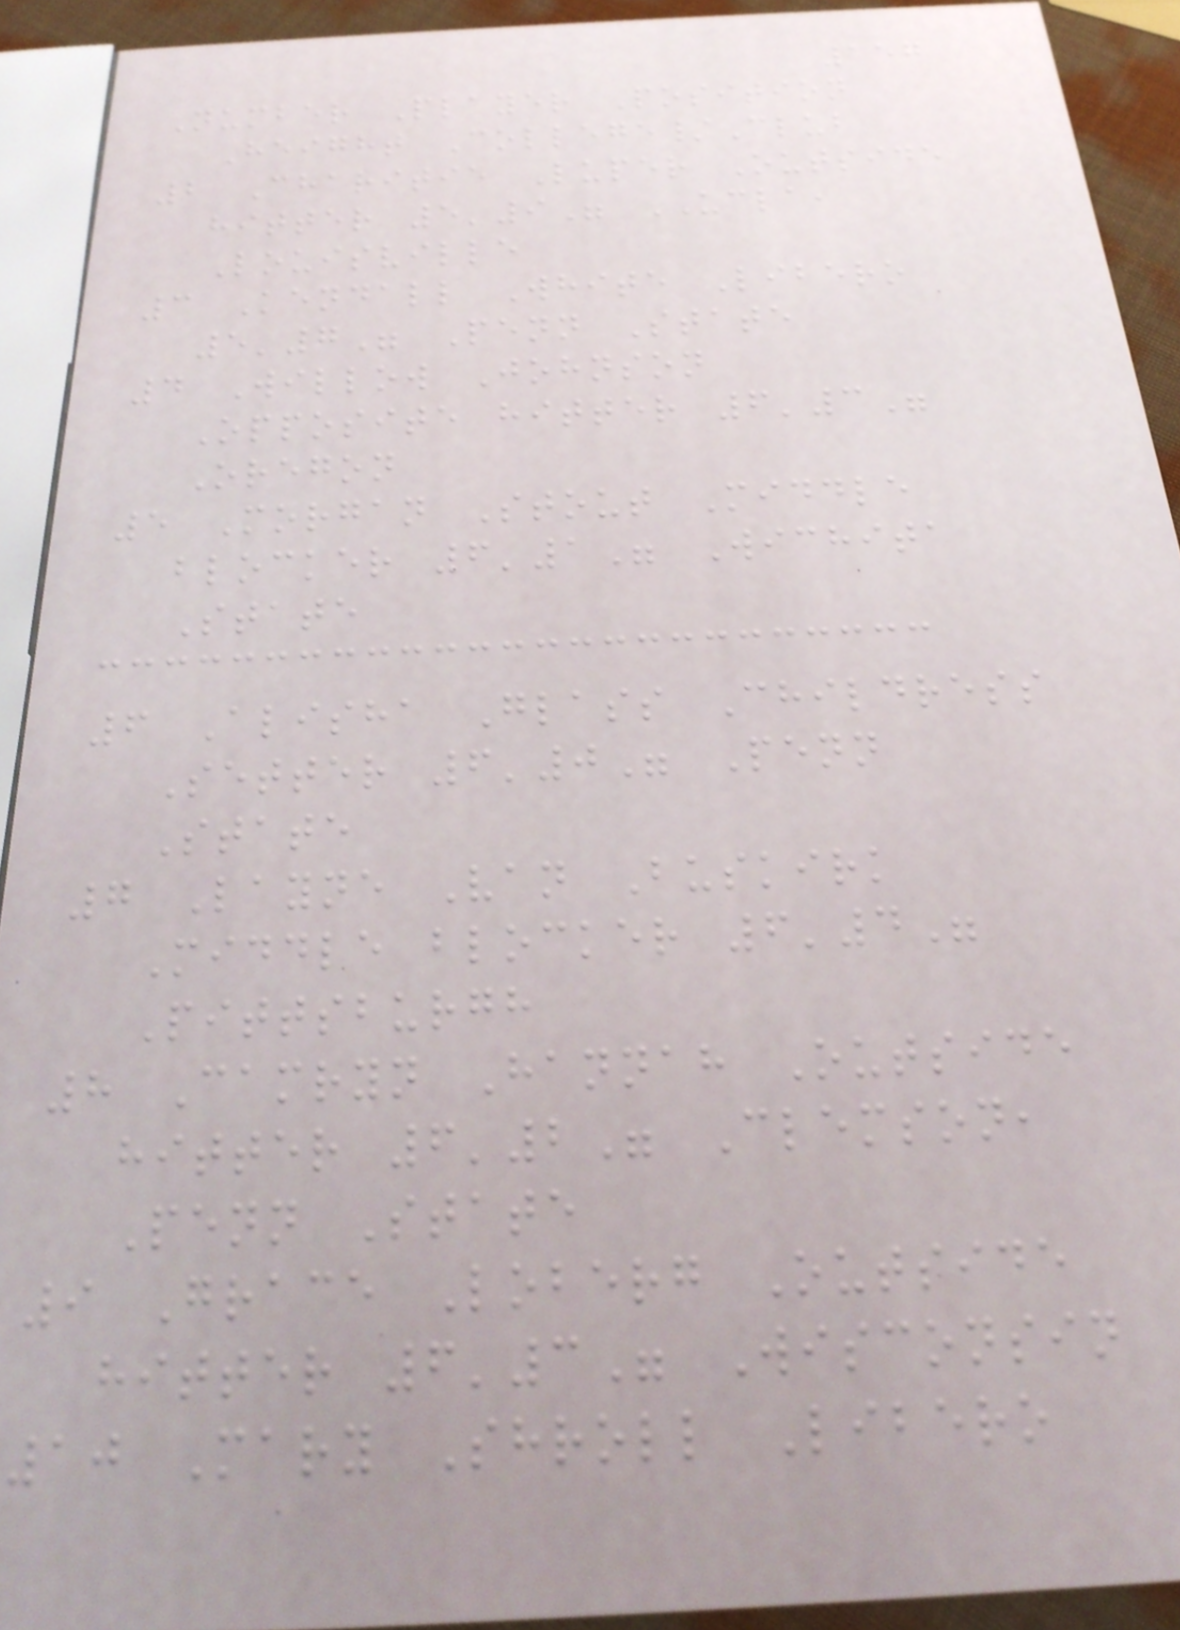157
Number Player Position
Height College/Club
2 Charitie Luper Outside
hitter 5'9" UCLA,
Louisville
3 Kendall White Libero
5'7" Penn State
4 Willow Johnson
Opposite hitter 6'3"
Oregon
5 Morgan Stout Middle
blocker 6'1" Wichita
State
6 Alisha Glass Childress
Setter 6'0" Penn
State
7 Layne Van Buskirk
Middle blocker 6'4"
Pittsburgh
8 Camryn Hannah Outside
hitter 6'2" Clemson,
Penn State
9 Grace Loberg Outside
hitter 6'3" Wisconsin
10 Mary Shroll Libero
